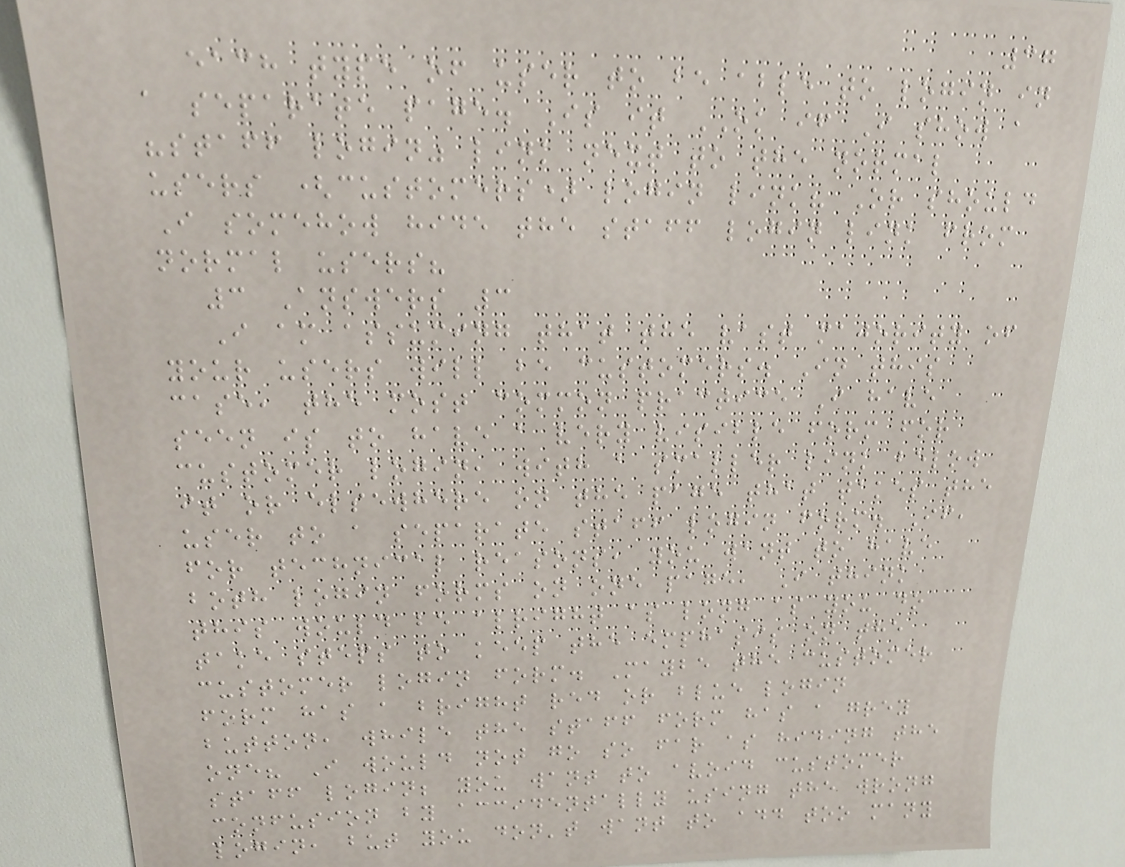37
each type of user to be able to login in
a separate page. Is it OK if I show a
"staff login" link next to the normal
users (customers) login link? Or should
I somehow hide the staff login link from
normal users?
3 Answers 3
I am assuming that the vast majority of
your users will be customers. In this
case, the most common practice I have
seen is to have a very visible form for
customer login, with a smaller link below
it or elsewhere on the page that takes the
user to a separate staff login form. If,
for technical reasons, you want to have
both login forms on one page, I think
this would be alright as long as you do
take steps to keep the emphasis on the
customer login form. Maybe the customer
form has a bright red or blue login
button, while the staff form has a grey
one? I would not go so far as hiding the
staff login; you want to avoid customer
confusion by accidentally using the wrong
login, but you don't want to add too many
